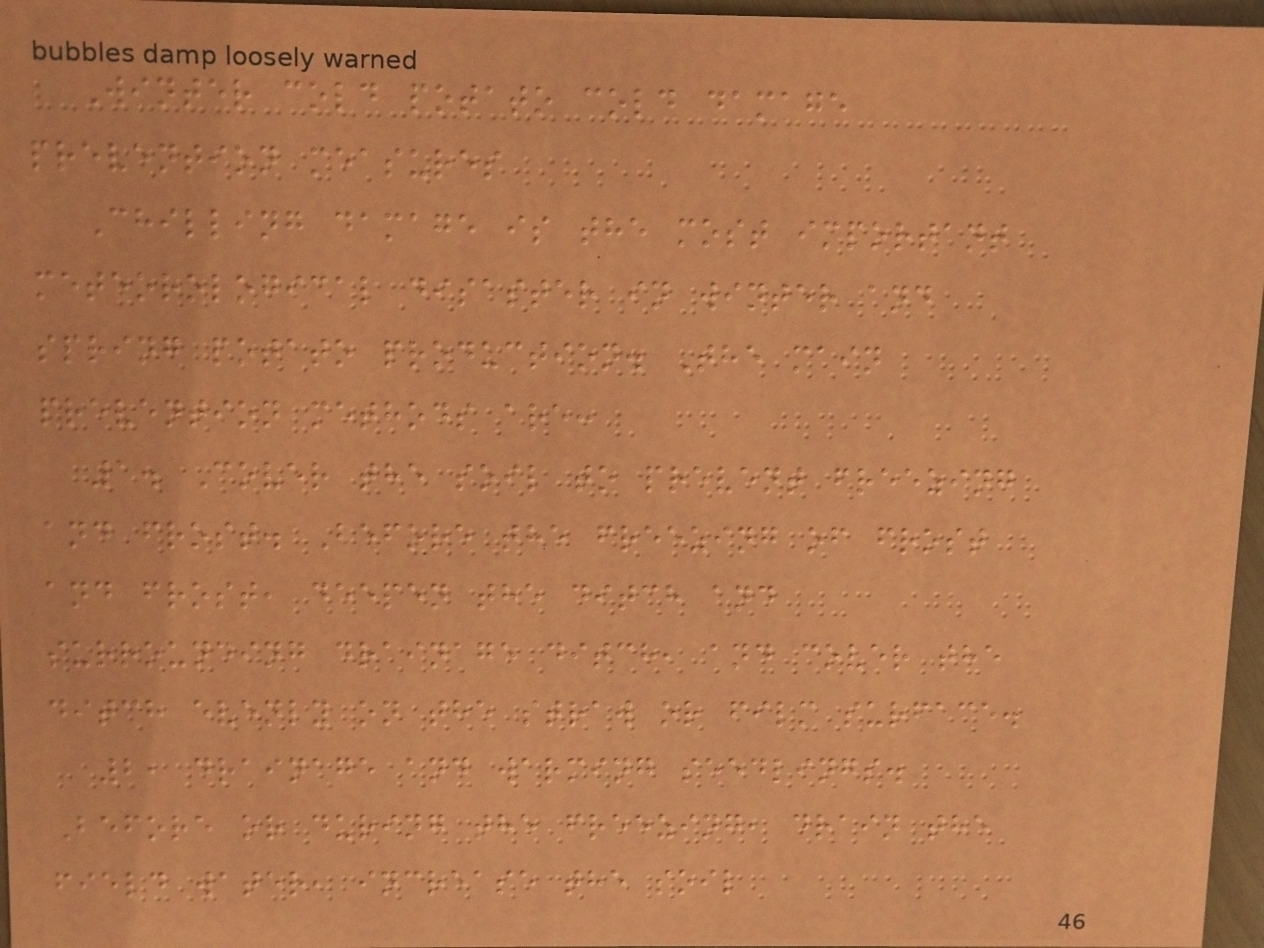Winter cold potato cold damage
prevention measures
Chilling damage is the most important
meteorological disaster in winter and
spring potato production. The main
prevention methods are:
1. Cover the soil to prevent freezing
and frost. Before the freezing of frost
and frost, deepen the ditch and
surrounding drainage ditch, and cover the
ditch evenly on the straw or film surface.
2, drainage and warming seedlings.
Before or during the freezing, drain the
field water, increase the soil
